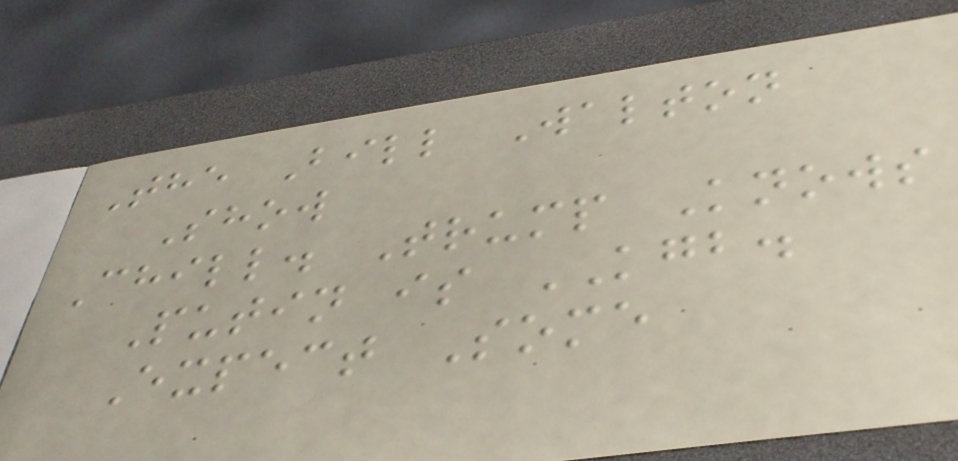The Bill Walton
Show
Chill. Trump Knows
Putin is KGB.
Expect Some
